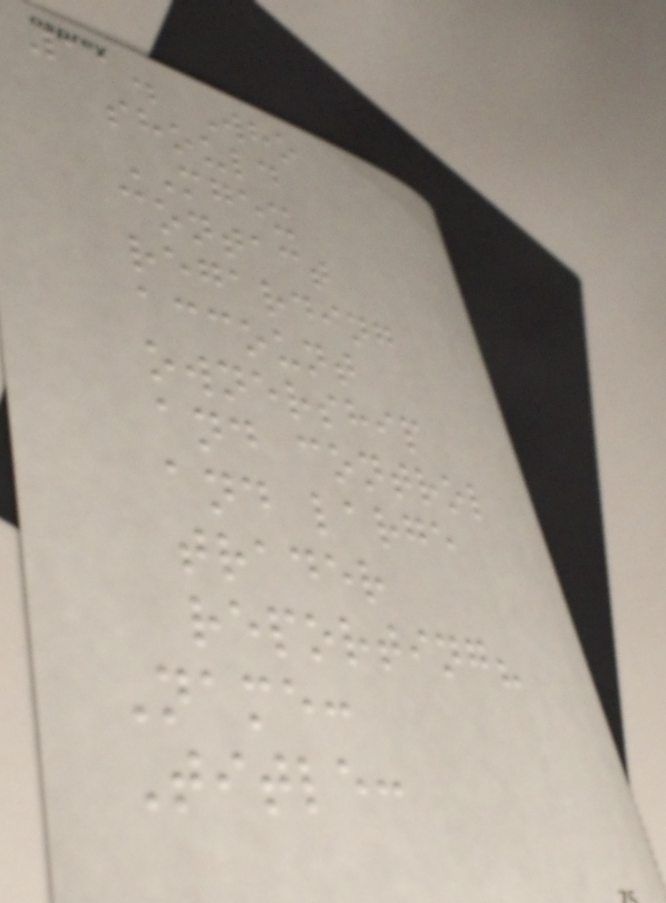11. Who
should
MGEX
contact
regarding
account
ownership
and control
and large
trader
reporting?
Name:
Title:
